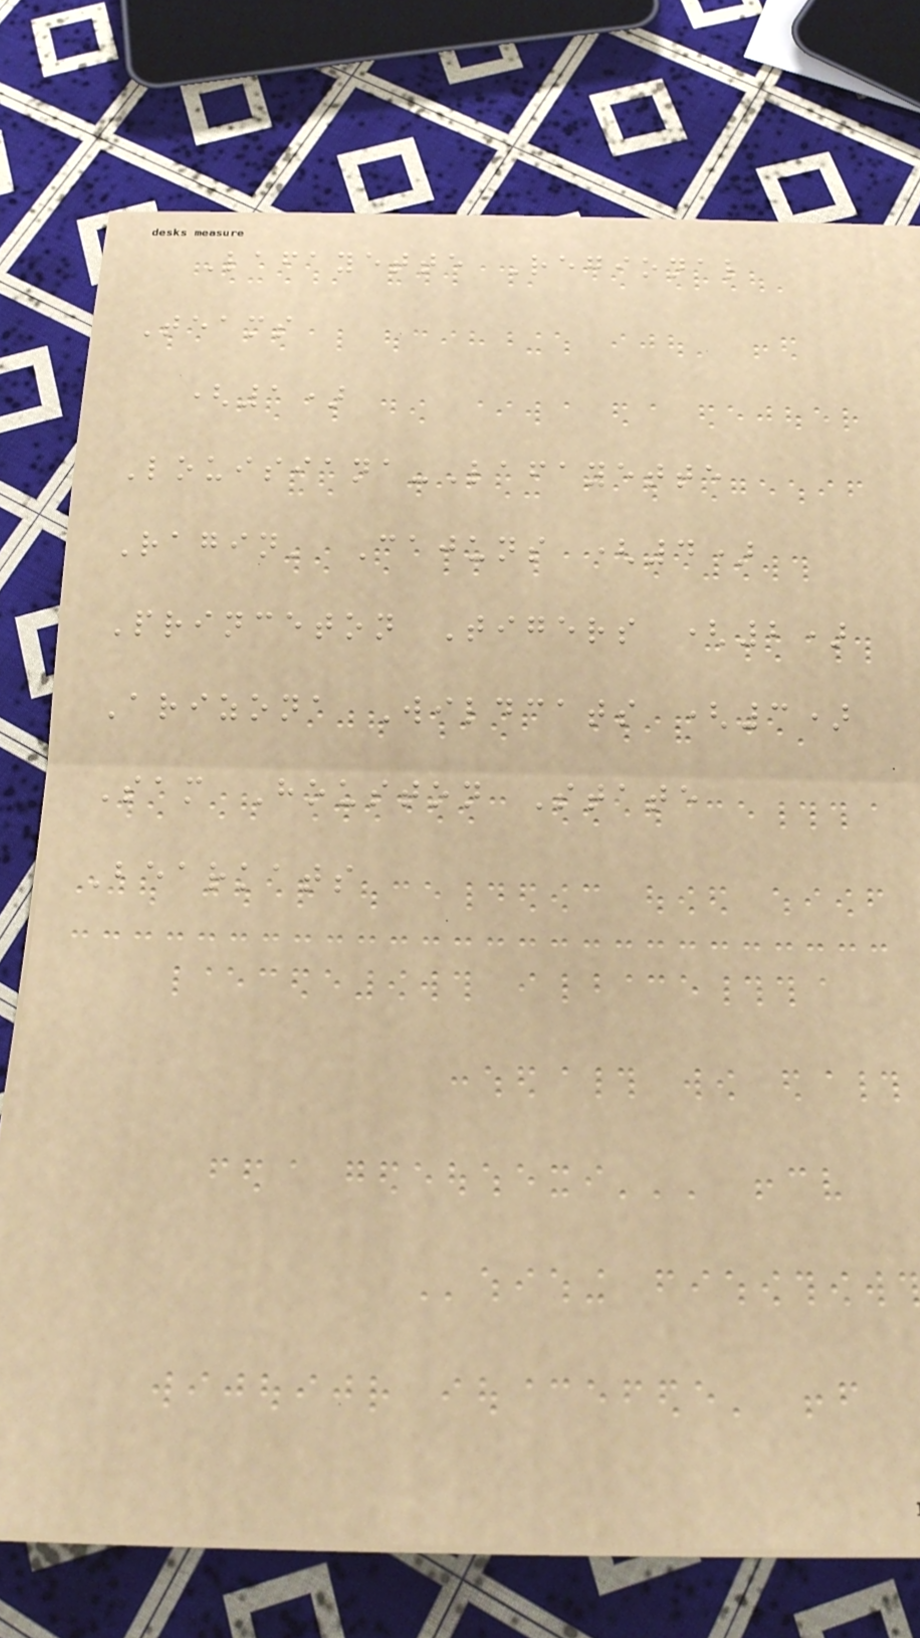Lafayette Regional
Teams
(1)
Louisiana-Lafayette
Ragin' Cajuns (4)
Princeton Tigers (2)
Arizona Wildcats (3)
Sam Houston State
Bearkats
